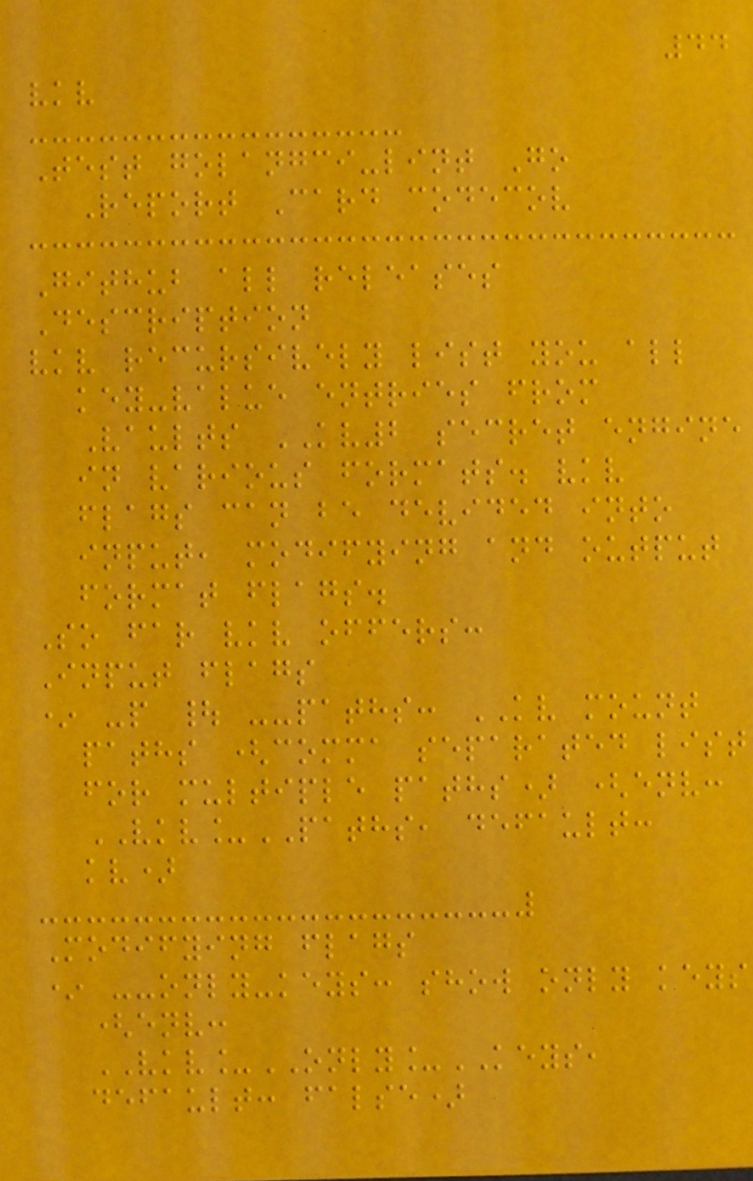44
vkv
Test golangci-lint Go
Report Card codecov
Github all releases
Description
vkv recursively list you all
key-value entries from
Vaults KV2 secret engine
in various formats. vkv
flags can be devided into
input, modifying and output
format flags.
So far vkv offers:
Input flags
* -p | --paths: KV mount
paths (comma separated list
for multiple paths) (env:
VKV_PATHS, default:
kv)
Modifying flags
* --only-keys: show only keys
(env:
VKV_ONLY_KEYS,
default: false)
